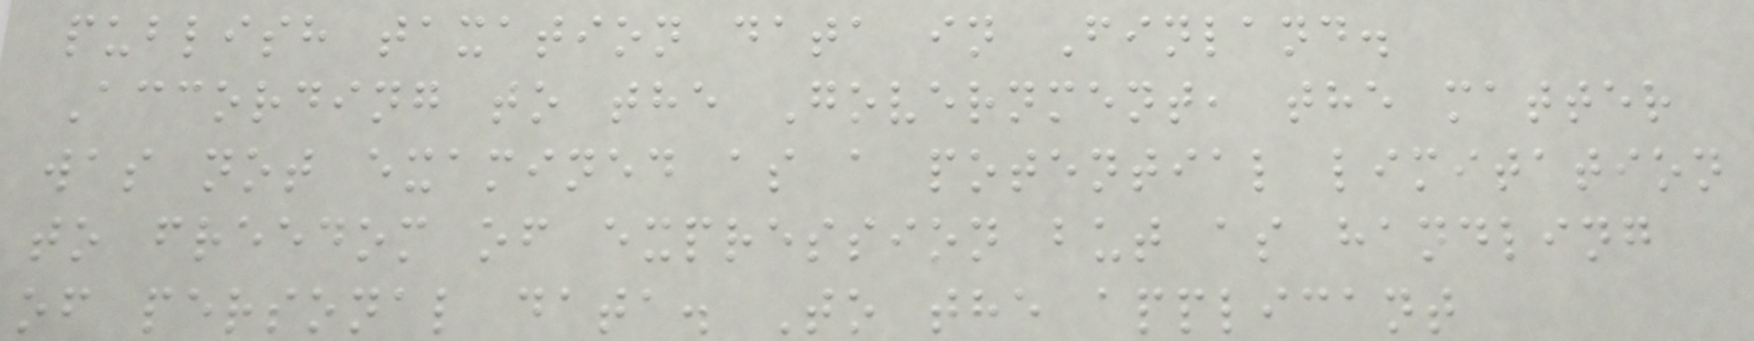publish taxation data in Finland.
According to the Government, the matter
was not examined as a potential limitation
to freedom of expression but as handling
of personal data. To the applicant
